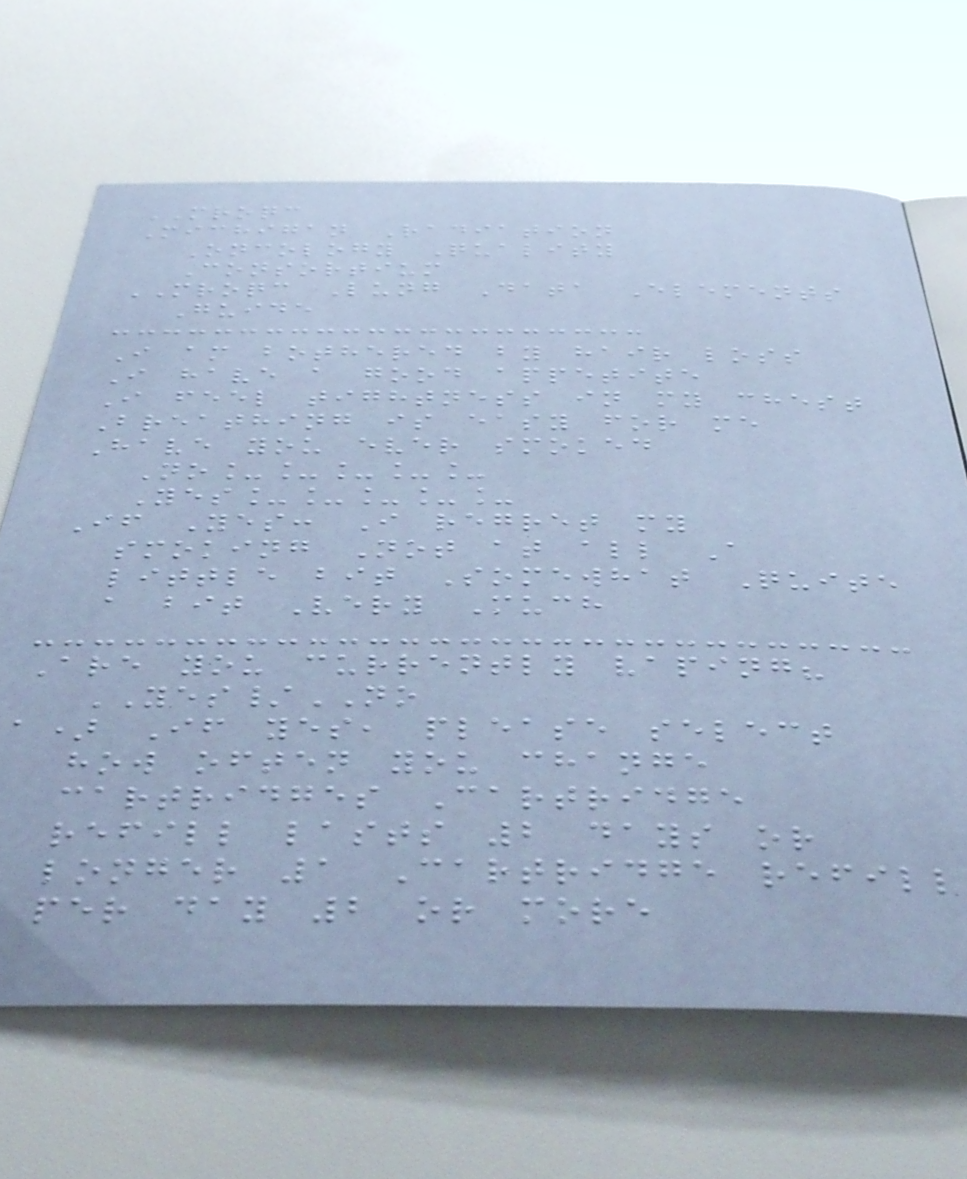MROQC
Michigan Radiation
Oncology Quality
Consortium
MROQC Lung Data Elements
Guide
I am bothered by hair loss
I have a good appetite
I feel tightness in my chest
Breathing is easy for me
Have you ever smoked
No_____
Yes_____
If Yes: I regret my
smoking Not at all A
little bit Somewhat Quite
a bit Very Much
Are you currently vaping?
YES/NO
a) If yes, please select
how often you change
cartridges Cartridge
refill lasts 2 days or
longer 1 Cartridge refill
per day 2 or more
